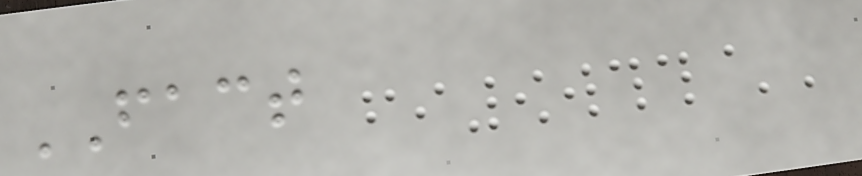FACT
